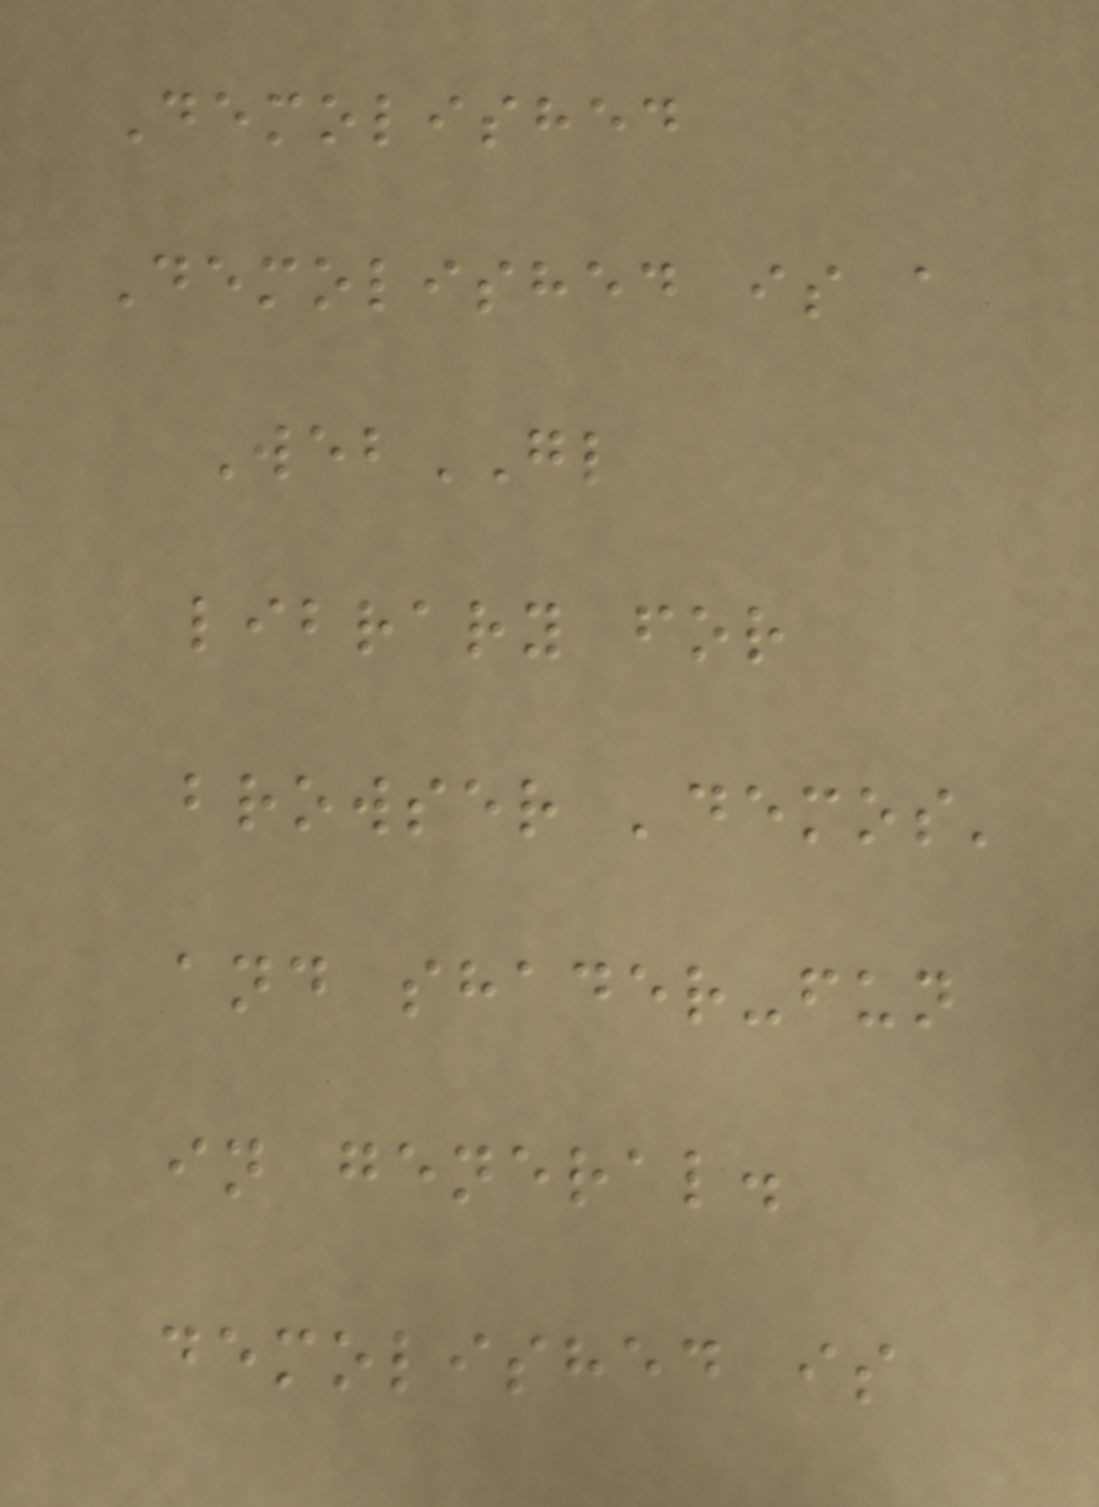Demolished
Demolished is a
WebGL
library for
browser 'demos'
and shader-fun
in general.
demolished is
